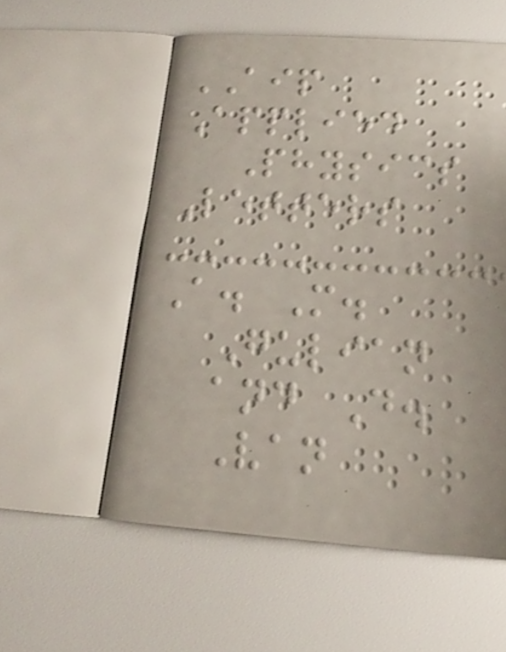AIP
Applied
Physics
Letters
A. M.
Gulian
and D.
Van
